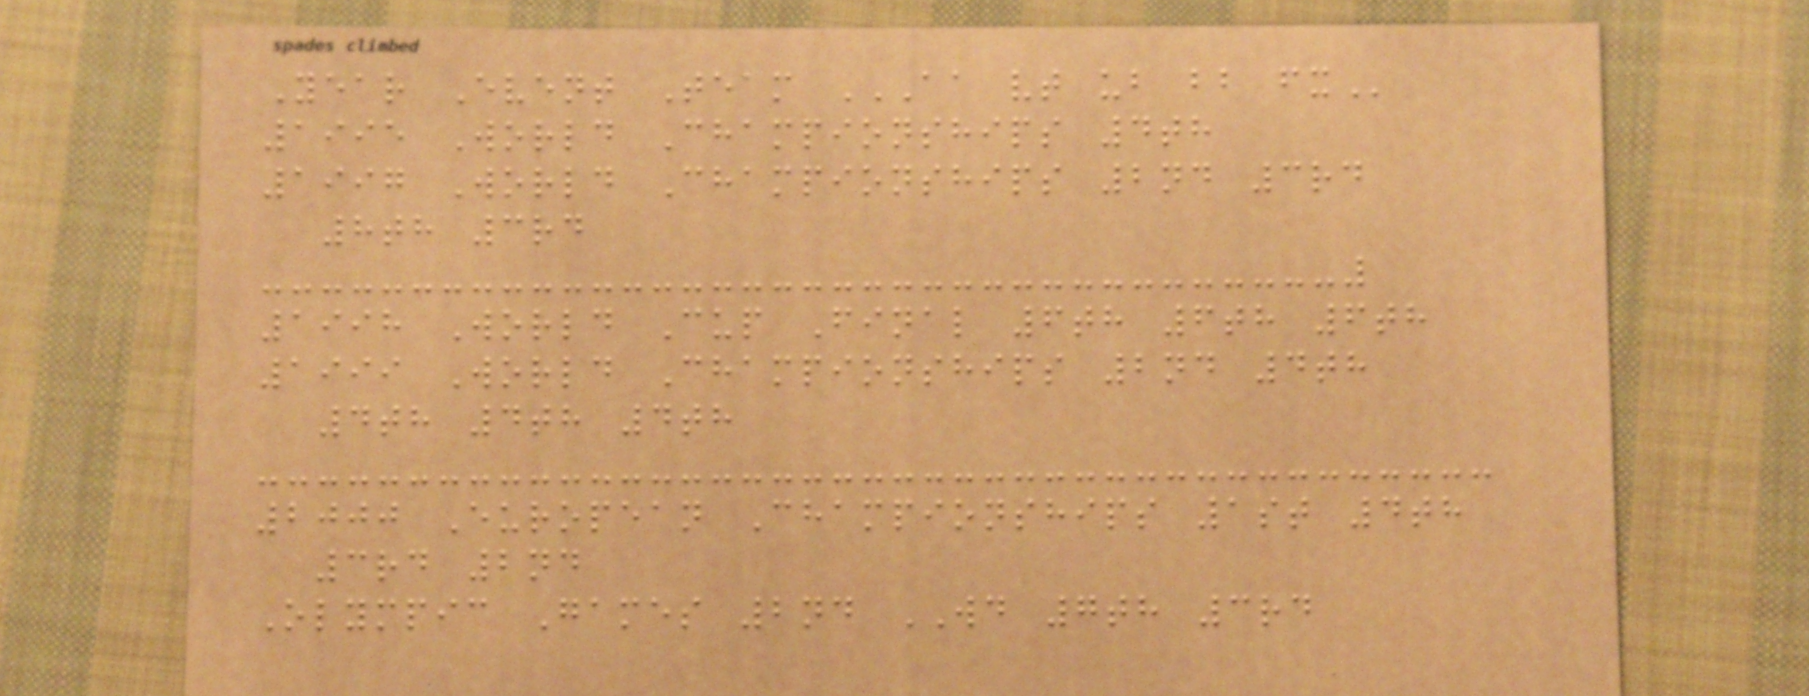Year Event Team AA VT UB BB FX
1995 World Championships 4th
1997 World Championships 2nd 3rd
8th 3rd
1998 World Cup Final 6th 6th 6th
1999 World Championships 2nd 4th
4th 4th 4th
2000 European Championships 1st 4th
3rd 2nd
Olympic Games 2nd WD 7th 3rd
